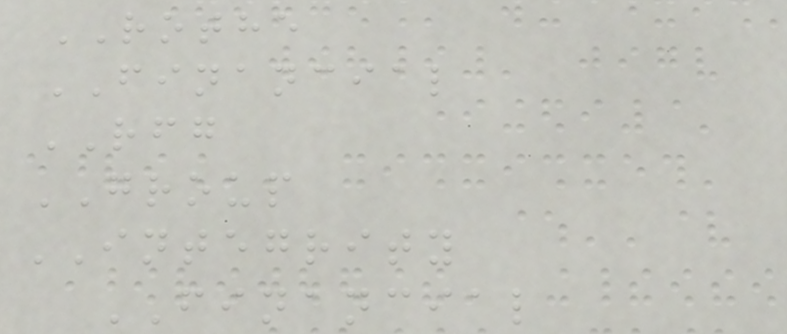ROTHE
FINANCIAL
RFG
GROUP
INTEGRITY
FINANCIAL
